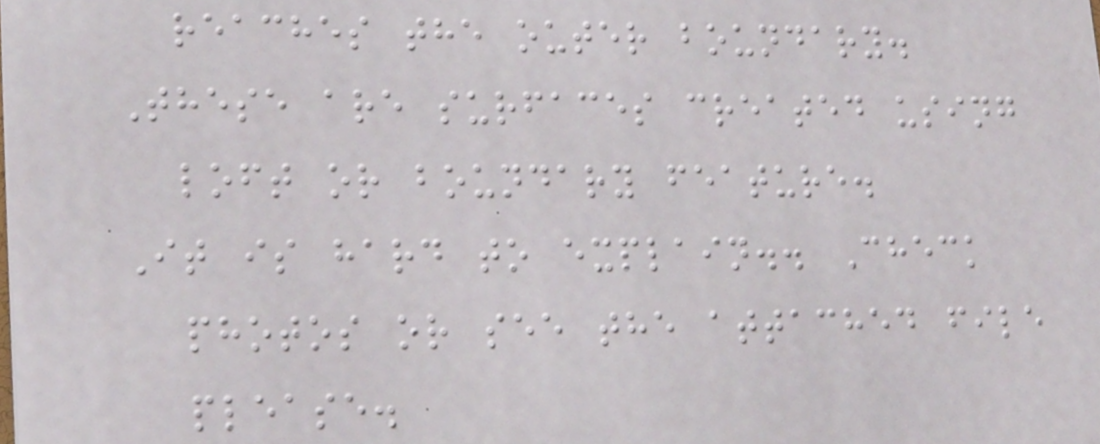reaches the outer boundary.
These are surfaces created using
loft or boundary feature.
It is hard to explain.. Check
photos or see the attached file
please.
